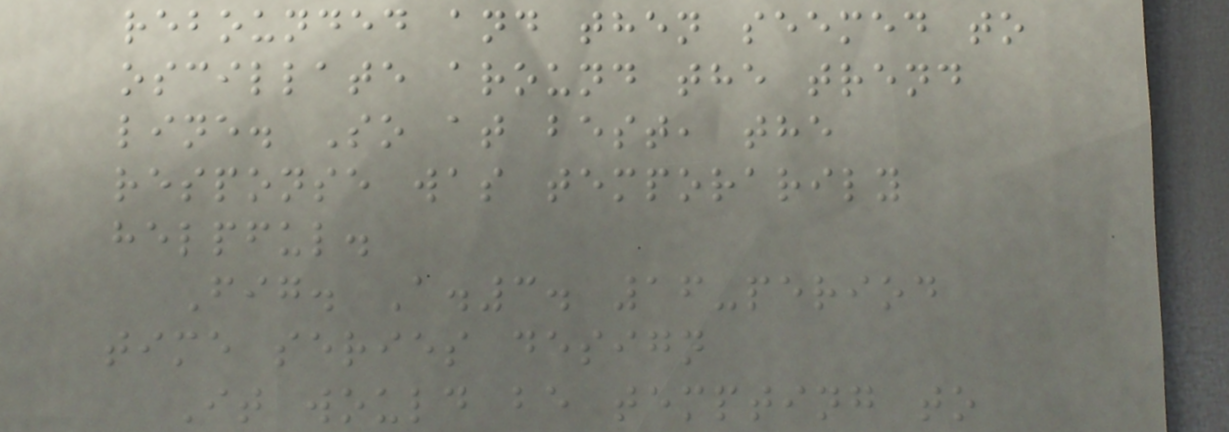rebounded and then seemed to
oscillate around the trend
line. So at best, the
response was temporarily
helpful.
Fig. A.3. 16-period
time series design
It would be tempting to
